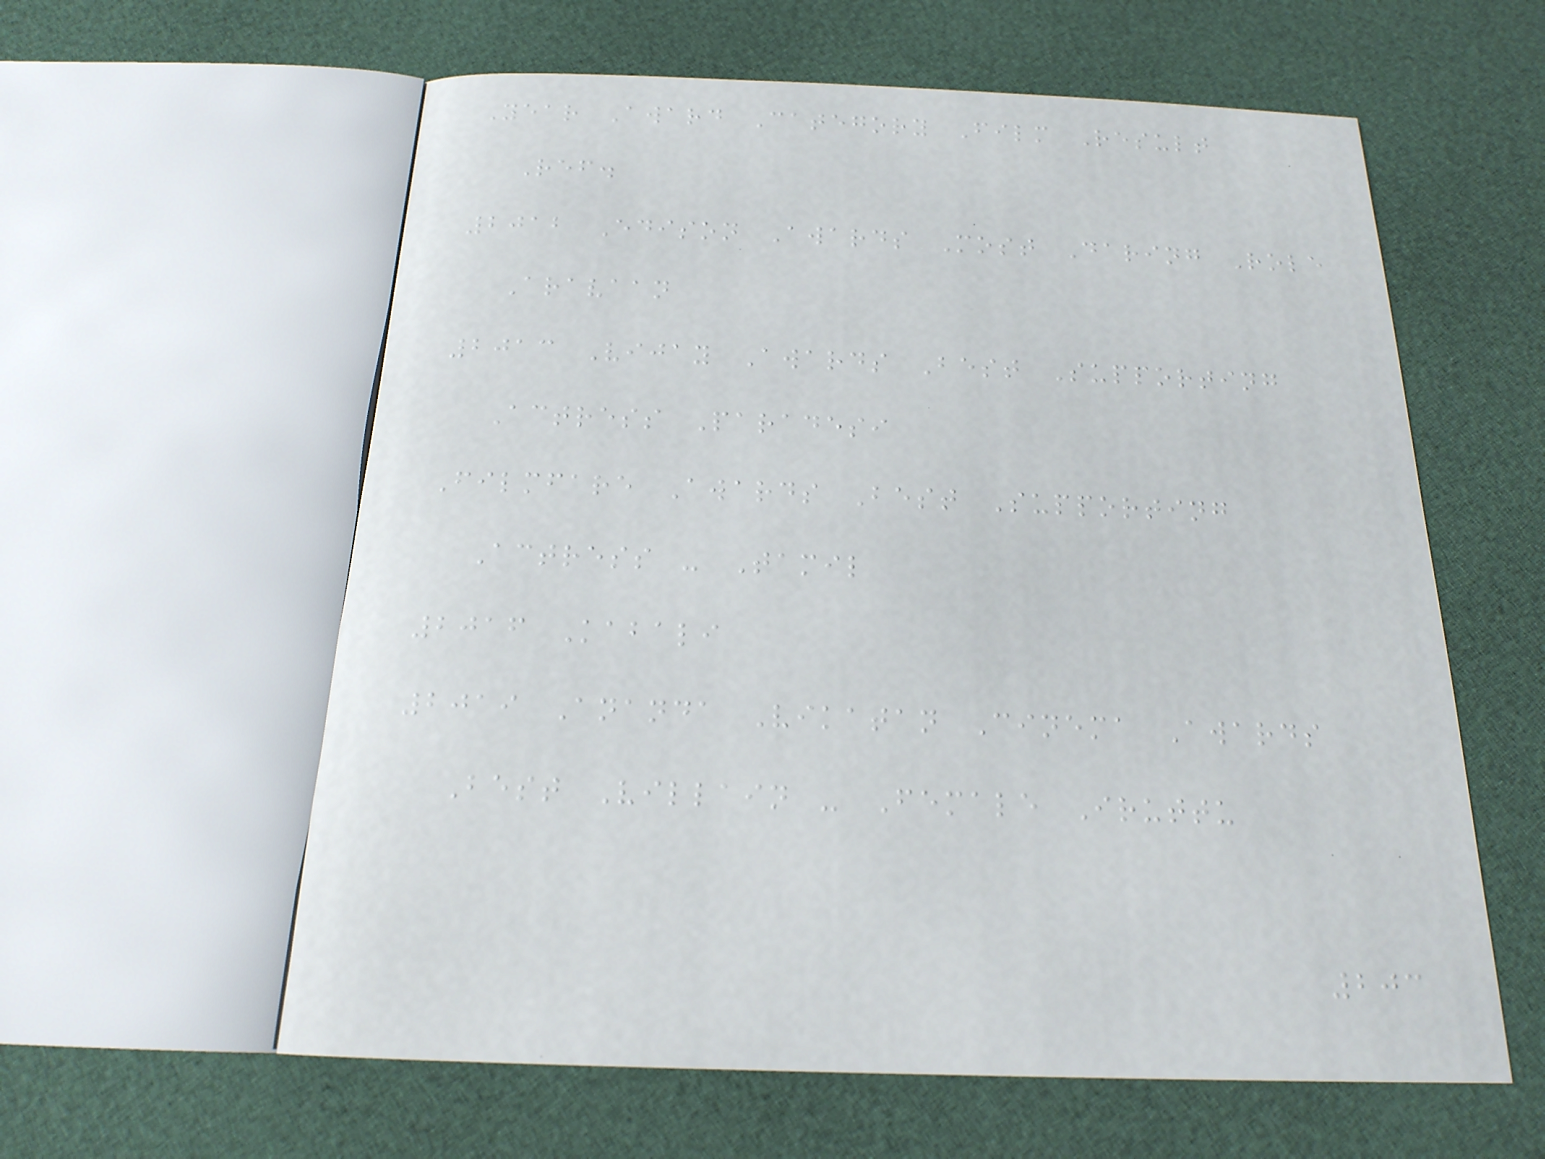Year Award Category Film Result
Ref.
2012 Edison Awards Most Daring Role
Aravaan
2013 Vijay Awards Best Supporting
Actress Paradesi
Filmfare Awards Best Supporting
Actress - Tamil
2016 Kabali
2019 Ananda Vikatan Cinema Awards
Best Villain - Female Iruttu
203
